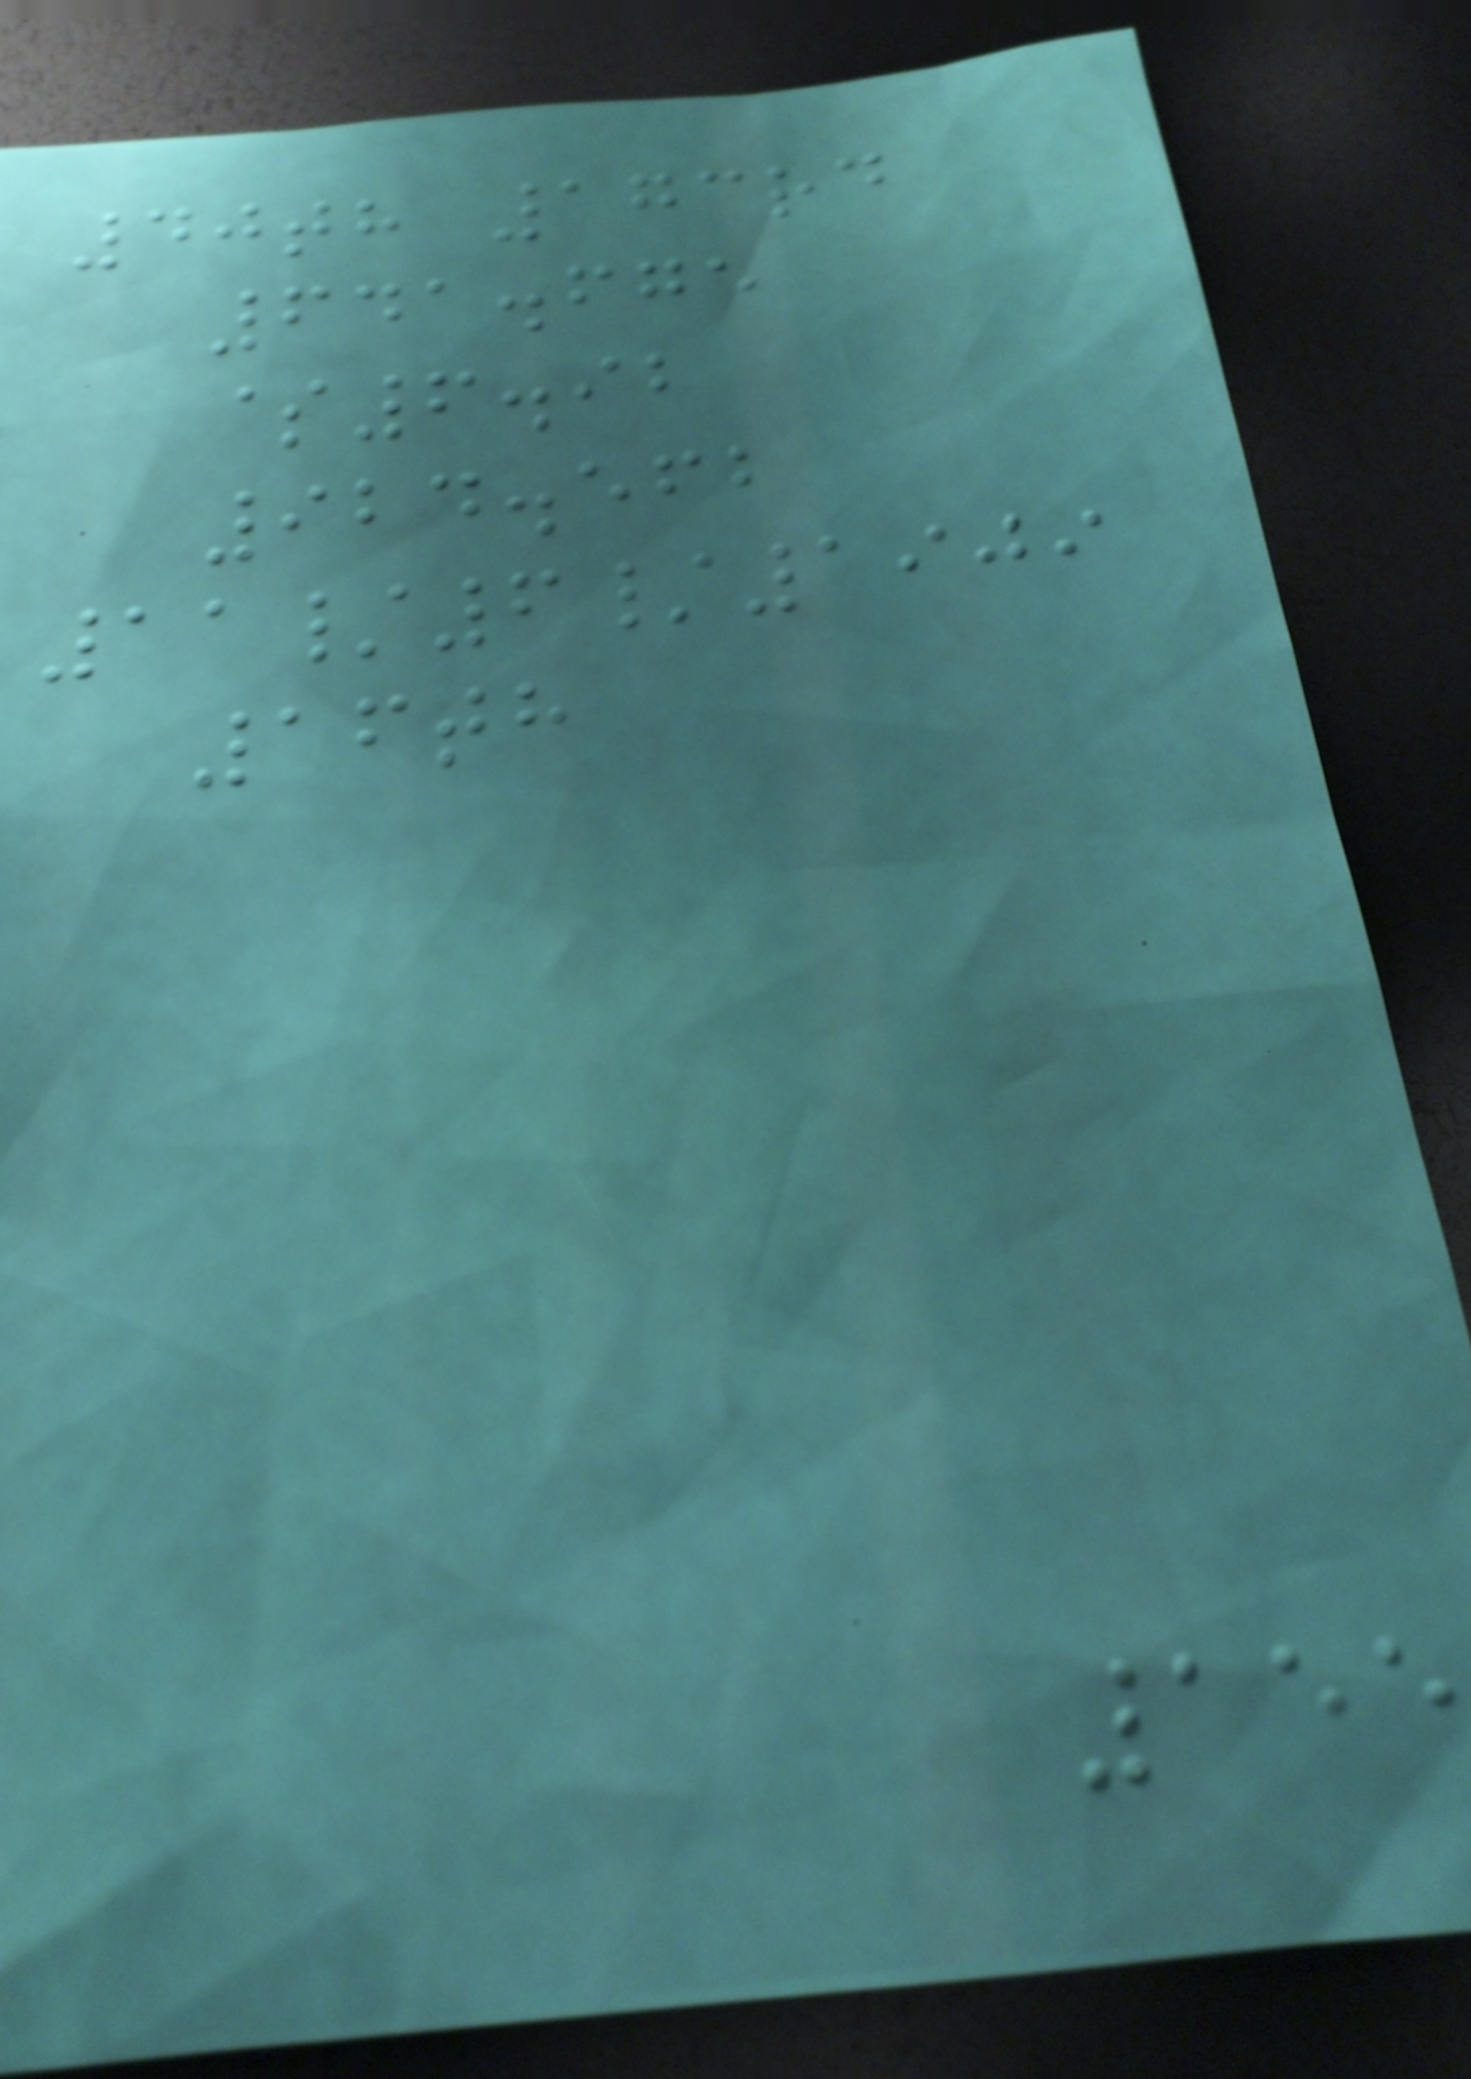40th 173rd
641.675
$6.92
924.562
11/6/1909
16th
155
